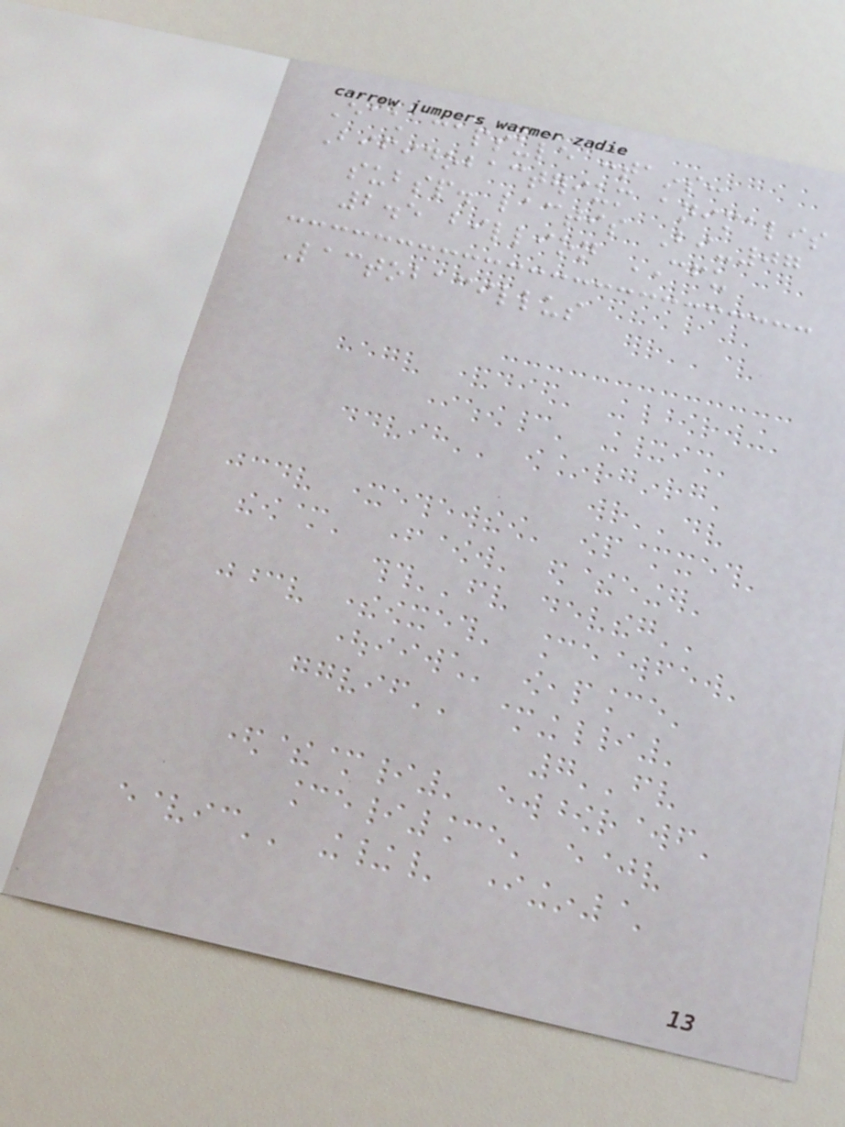Each capsule contains:
Bifidobacterium animalis
subsp. lactis Bi-07
2.5 billion CFU
Lactobacillus
